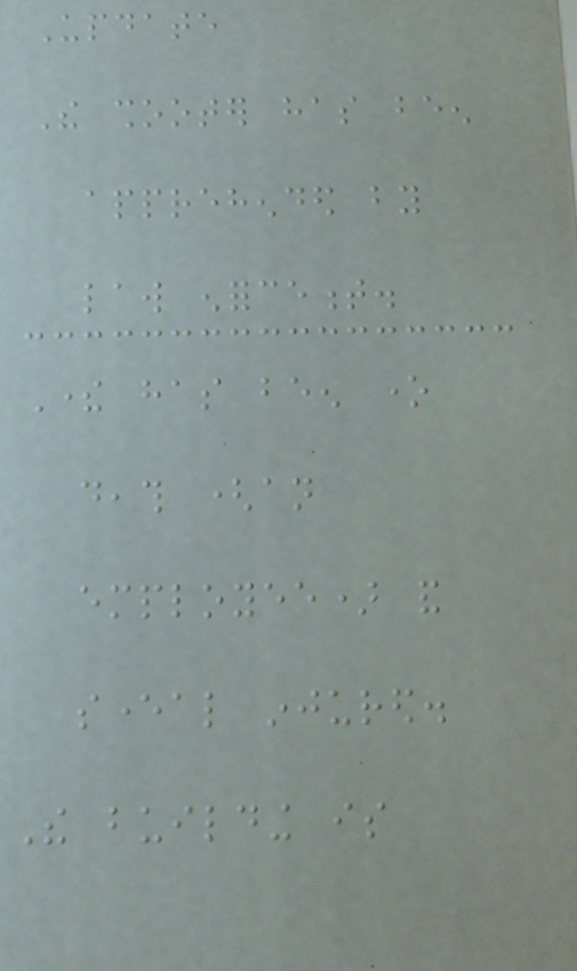Update
The shooter has been
apprehended by
law enforcement.
There has been one
death (an
employee) and
several injured.
The building is
